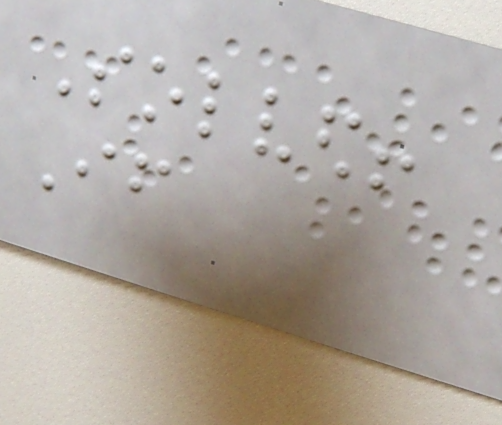Solved!
If
